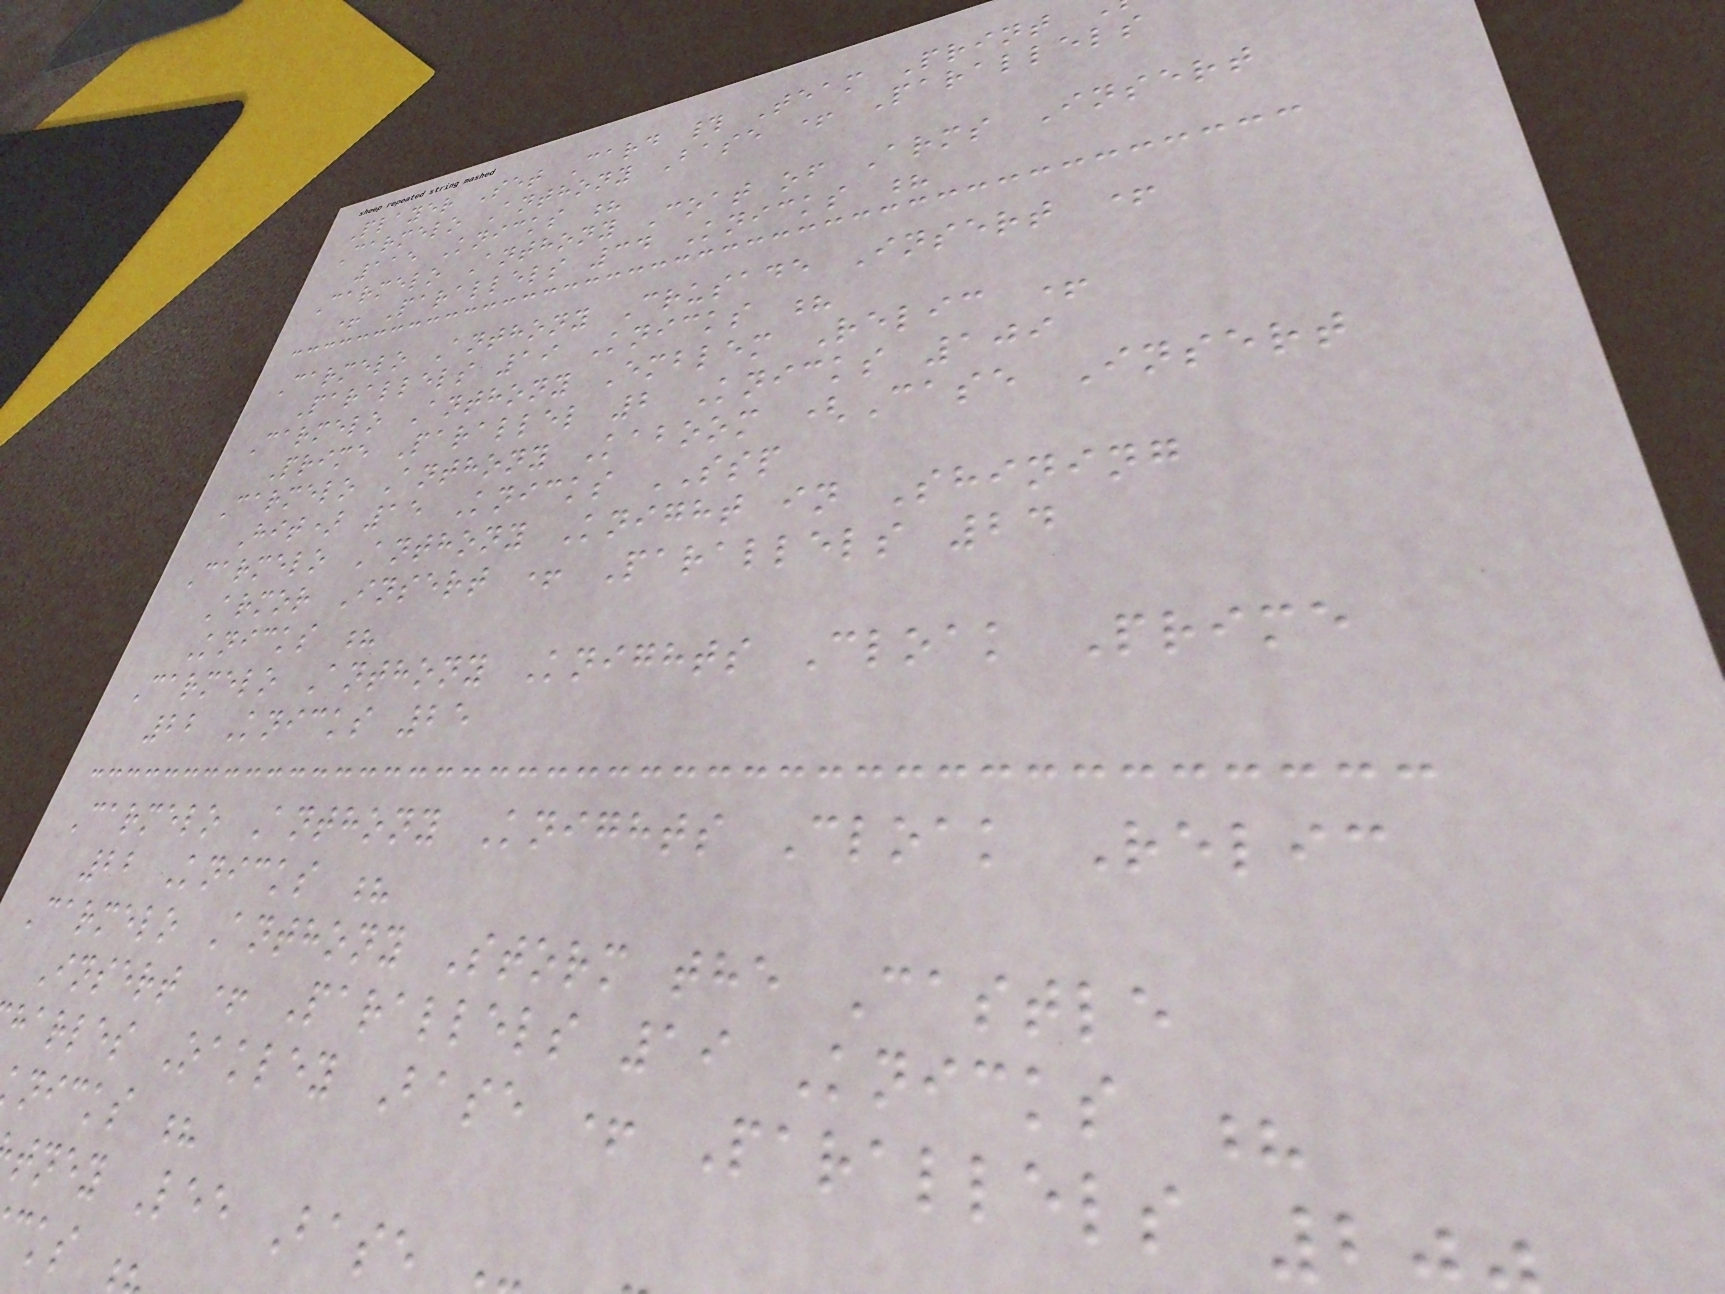Player Set Card # Team Print
Carmelo Anthony Base + Parallels
115 Knicks ?
Carmelo Anthony Coat of Arms Insert
+ Parallels 34 Knicks ?
Carmelo Anthony Crusade Insert +
Parallels 19 Knicks ?
Carmelo Anthony Emblem Relic +
Prime Parallel 2 Knicks 109
Carmelo Anthony Kaboom (Case Insert
Hit) 15 Knicks SSP
Carmelo Anthony Knight in Shining
Armor Insert + Parallels 24
Knicks ?
Carmelo Anthony Knights Cloak Prime
22 Knicks 25
Carmelo Anthony Knights Cloak Relic
22 Knicks ?
Carmelo Anthony Storm the Castle
Insert + Parallels 19 Knicks ?
harles Oakley Base + Parallels
nicks ?
tney Lee Base
